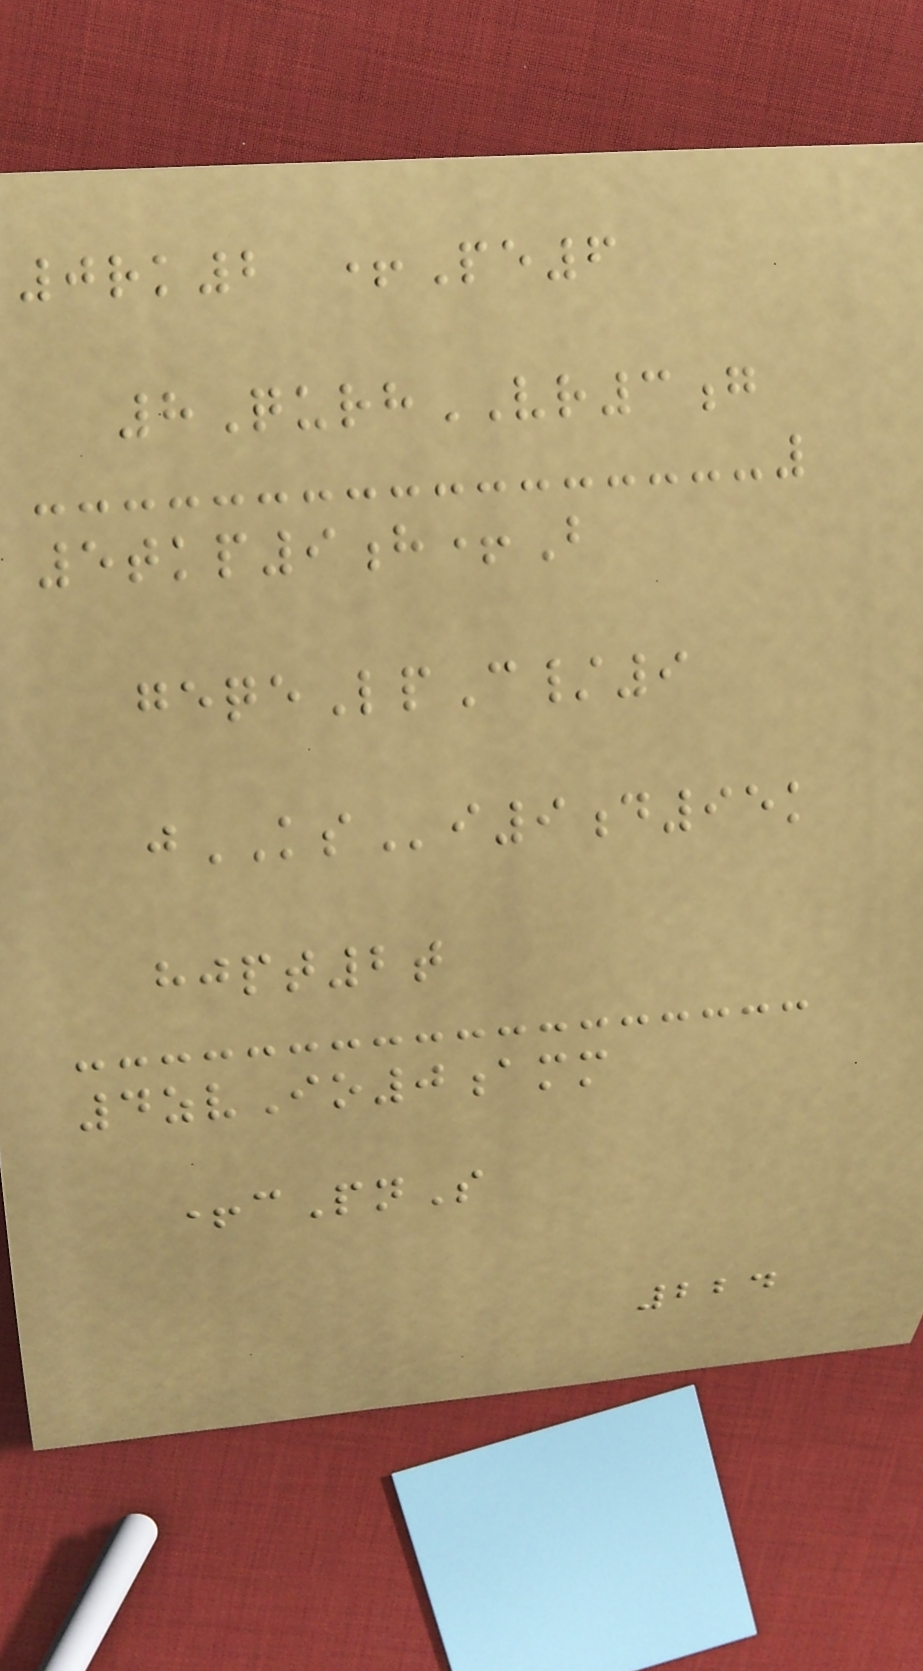0rk2 +Pe6
8QurhVR3g
5tkp9h+B
geqeLpC/9
jKSi9d95k
hjpt2t
4zvIo0amm
+cPnS
224
